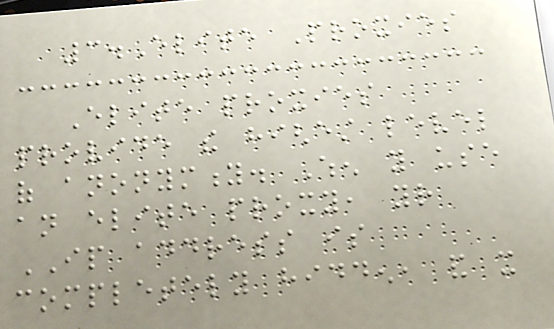3.Elite Proxies
Elite proxies
provide the highest level
of anonymity. When you use
an elite proxy, your
IP address is
completely hidden, and it
